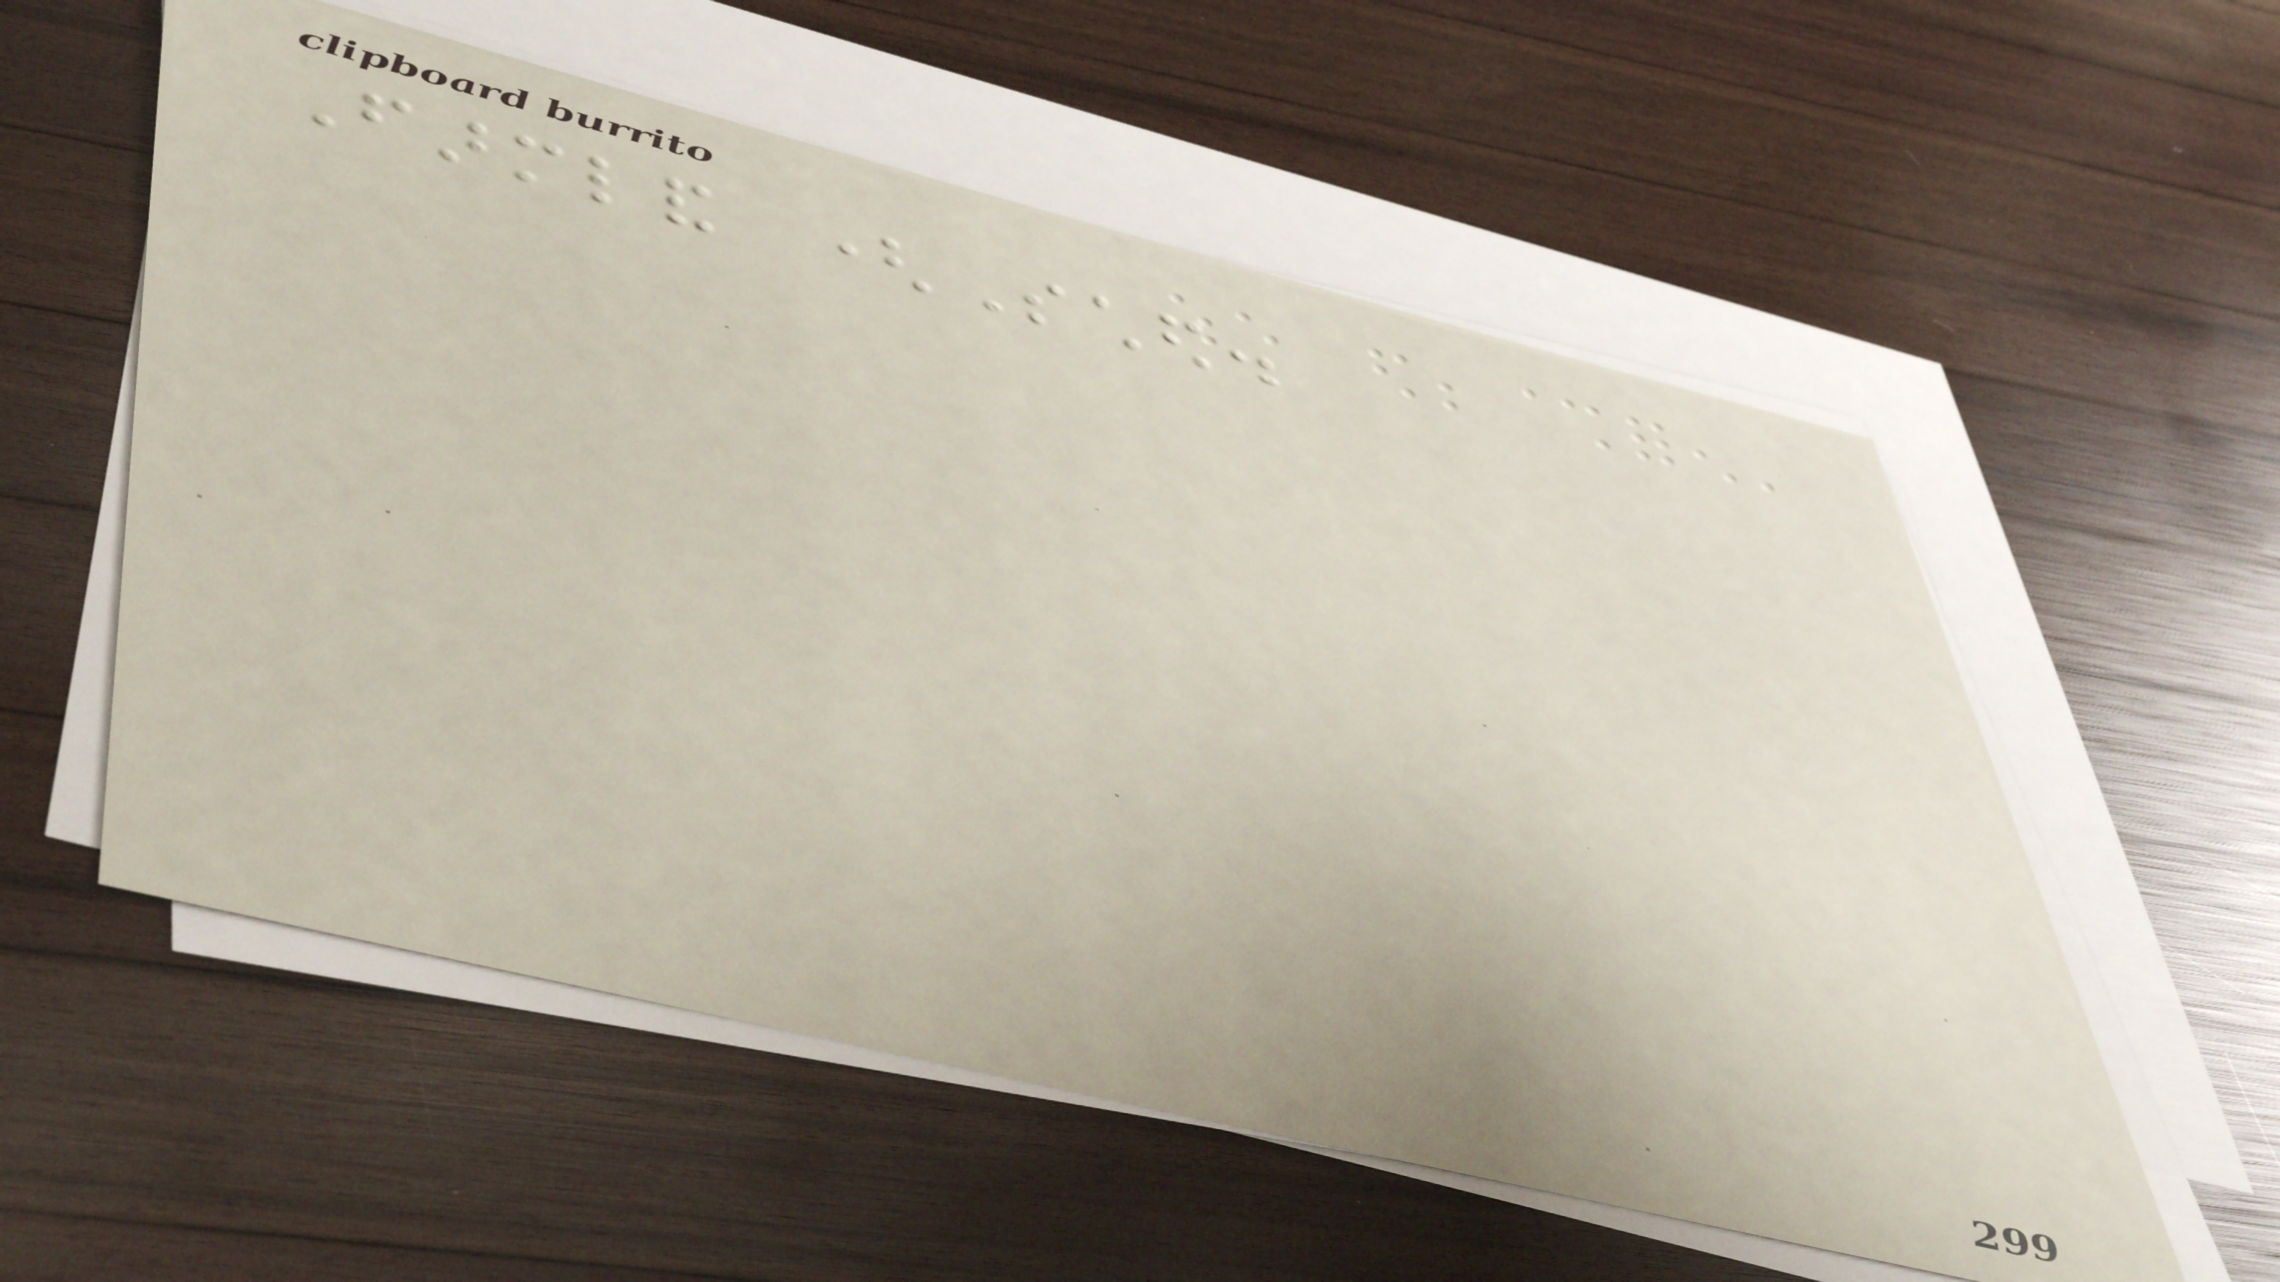Farmland (Sched.
